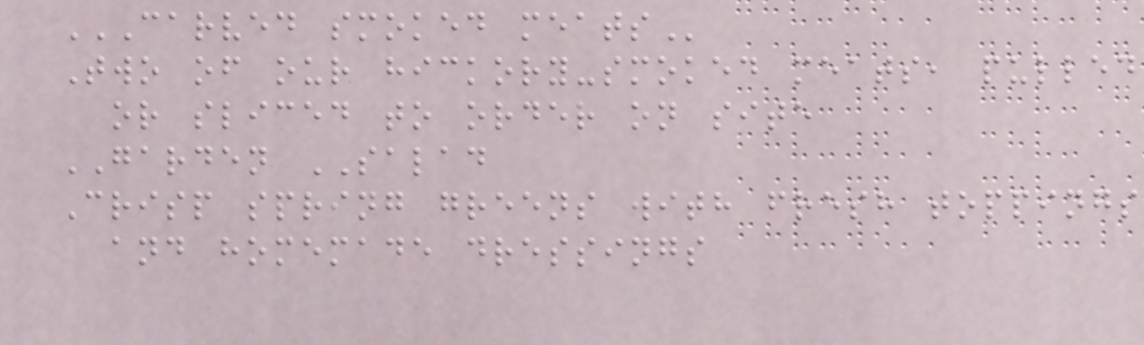CARVED SMOKED MEATS
Two of our hickory-smoked meats, pulled
or sliced to order on site
GARDEN SALAD
Crisp spring greens with fresh toppings
and homemade dressings
